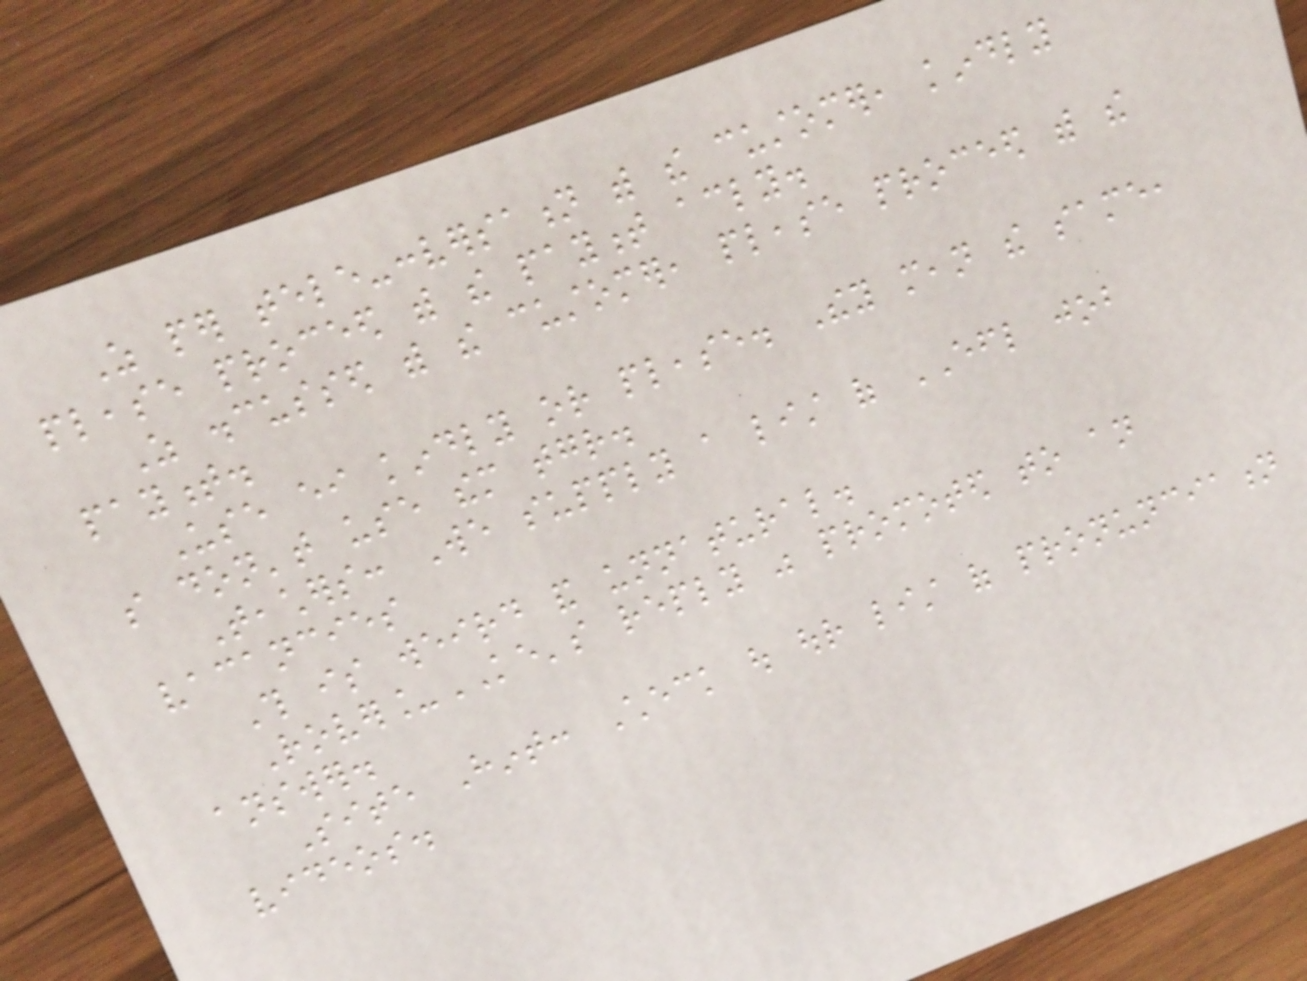As per tele-conversation with the customer, kindly
please proceed with the payment accordingly.
As discussed with the customer, please proceed with the
payment.
Use either kindly or please. They mean the same,
so don't use them together.
Teachers: We supply a list of EFL job
vacancies
This is weird and unnatural.
Rover_KE's reply was promoted to an
answer.
Site Hint: Check out our list of pronunciation
videos.
